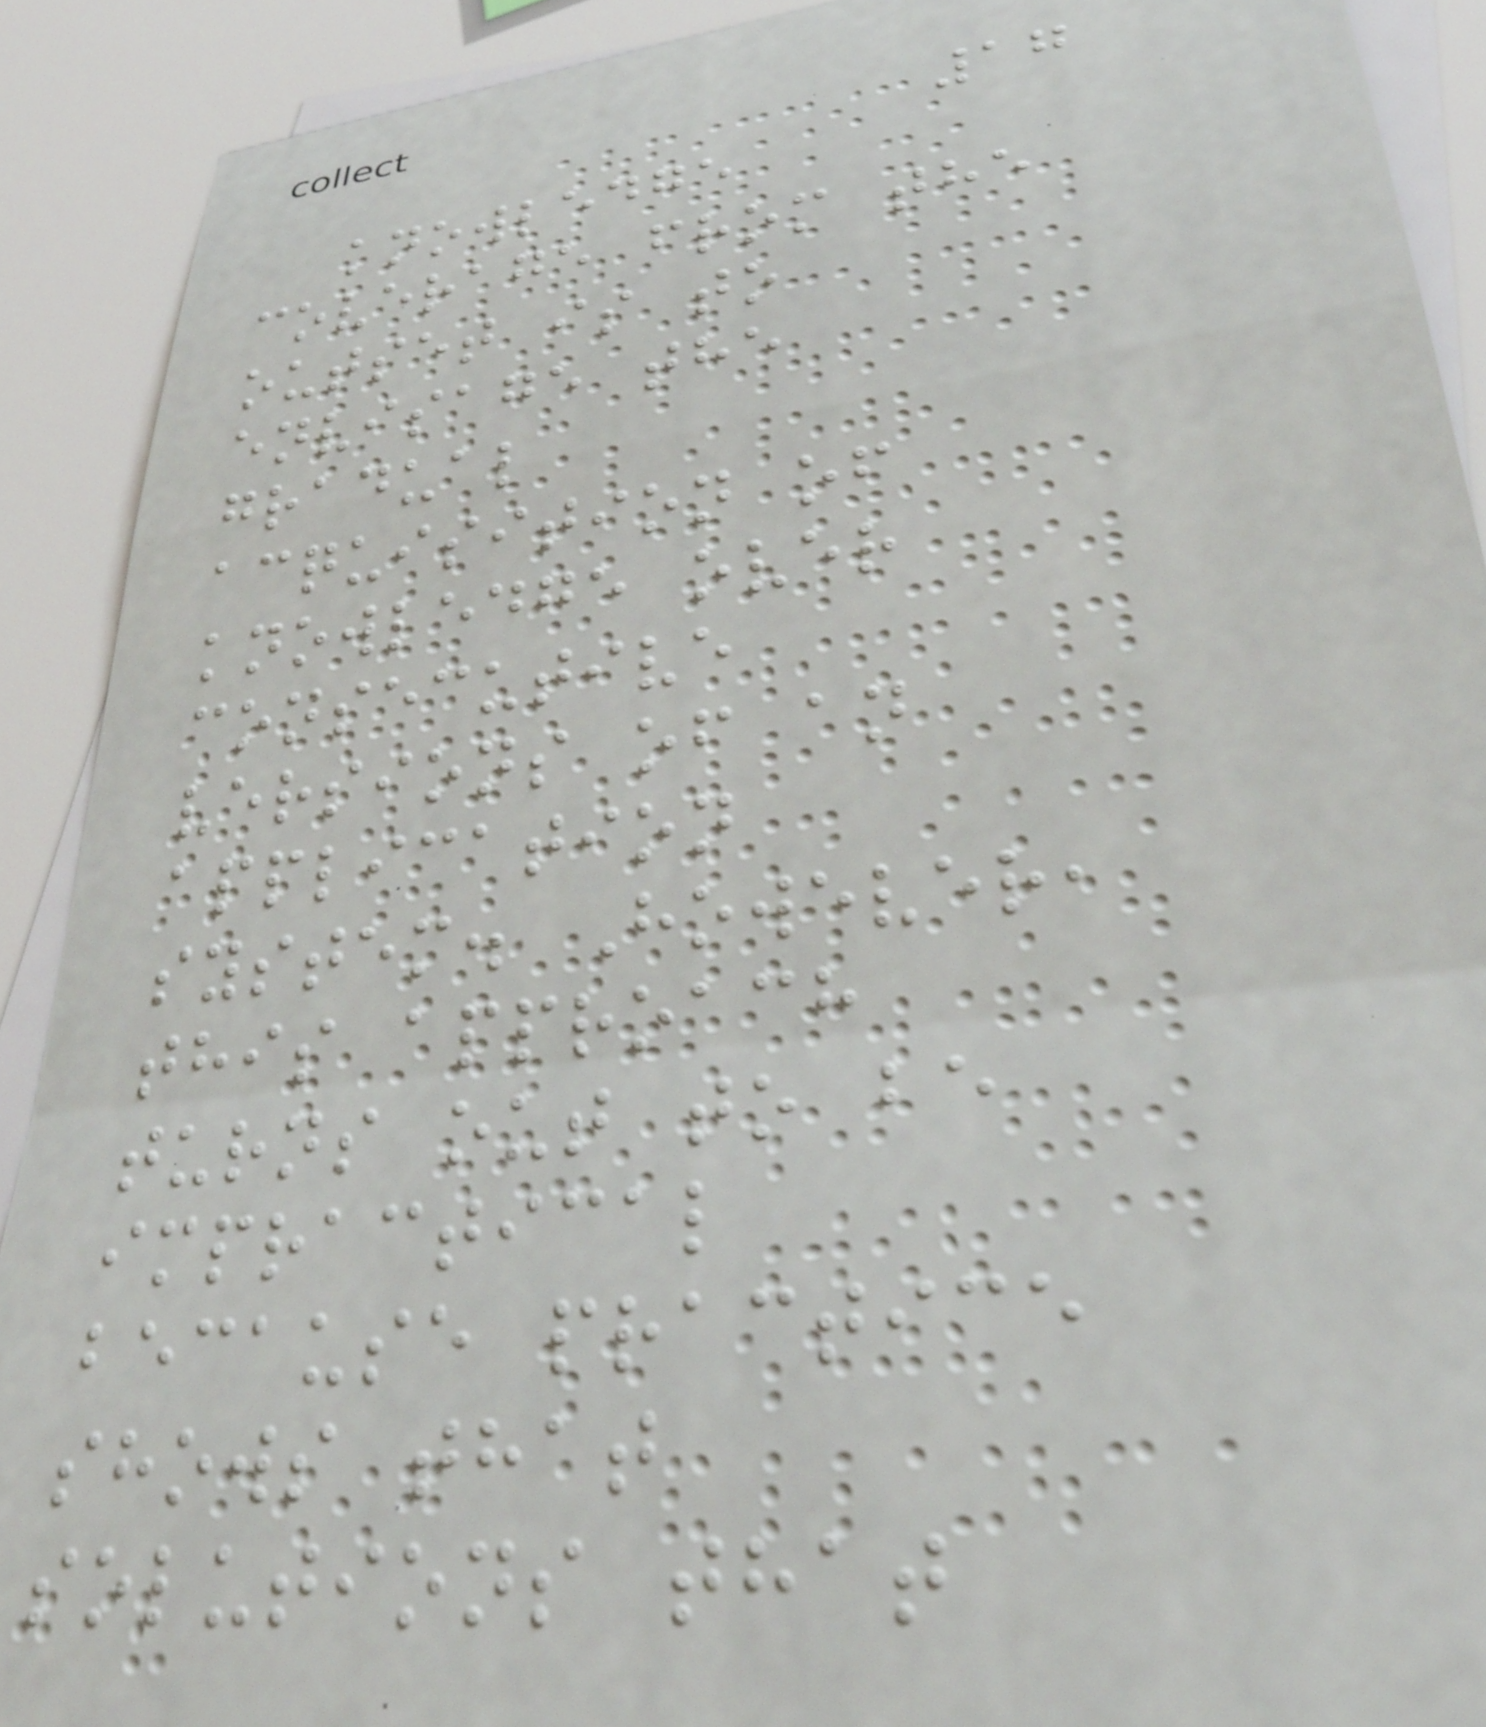17
knowledge
coverage from the
outset is to
envisage the
gradual
acquisition of
knowledge over
consecutive
versions of an
application
system. However,
this approach
turns out to be
impractical
because practice
shows that
solutions that
